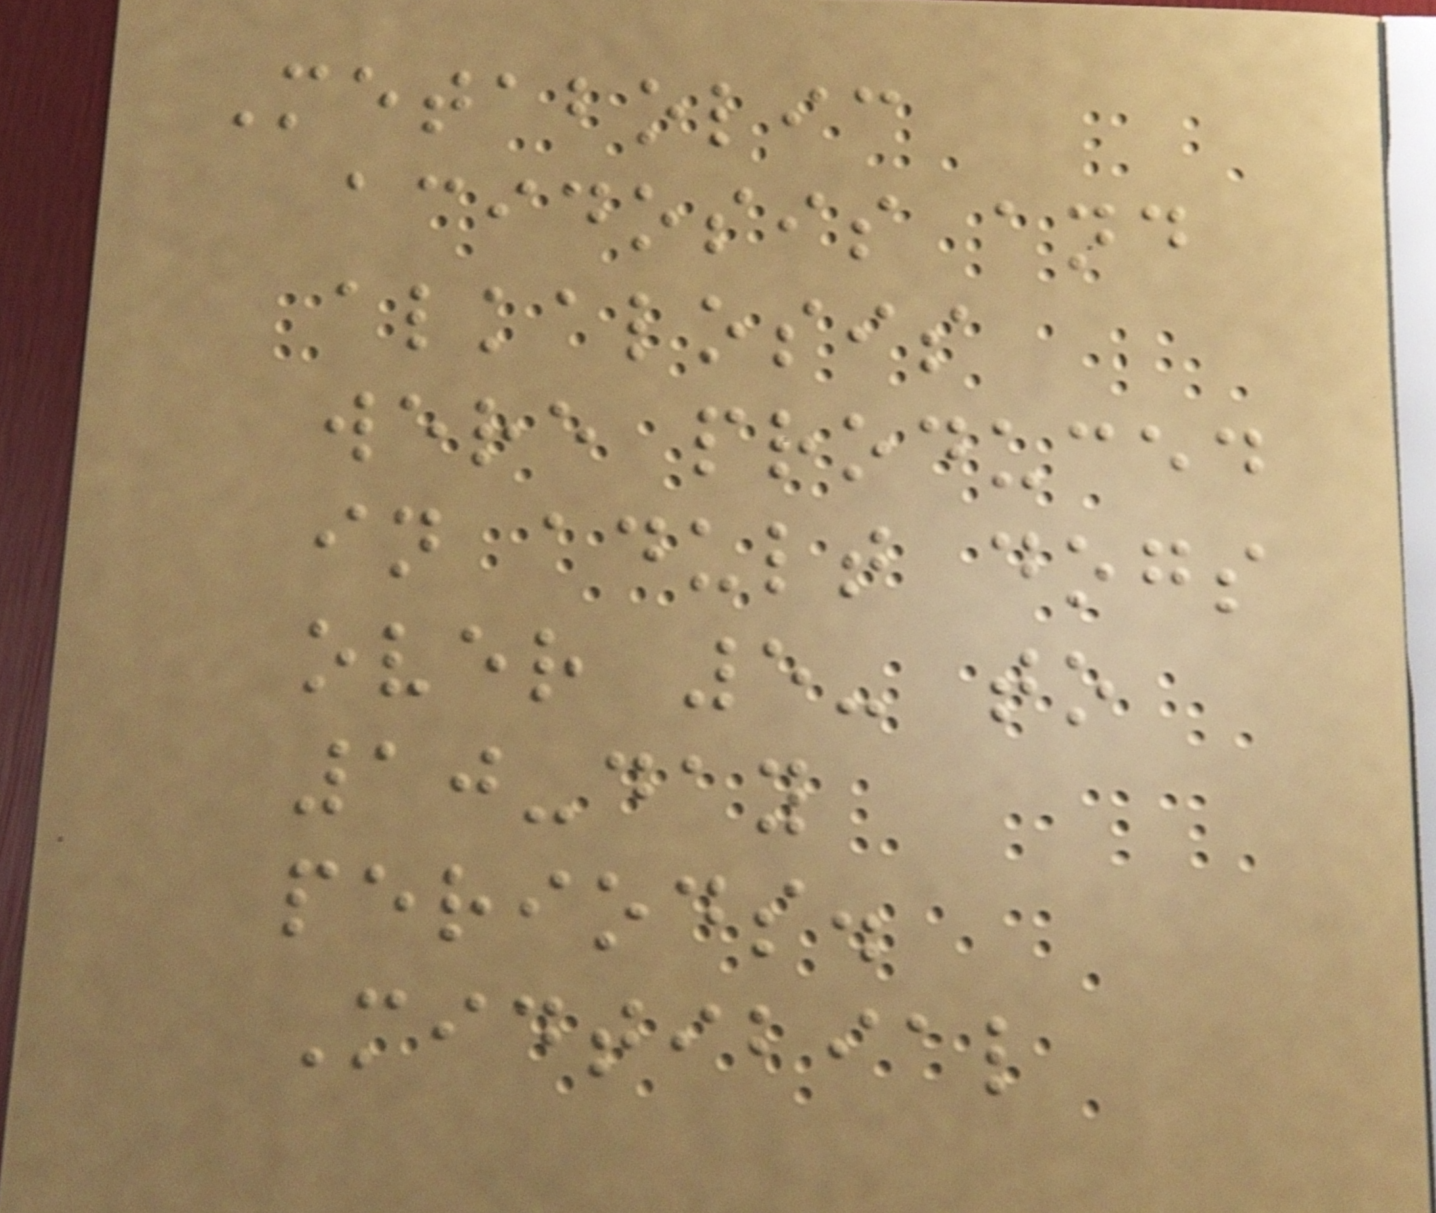Metabolic
acidosis and
alkalosis
were produced
in adult dogs
over 5- to
10-day
periods.
Midtibial
